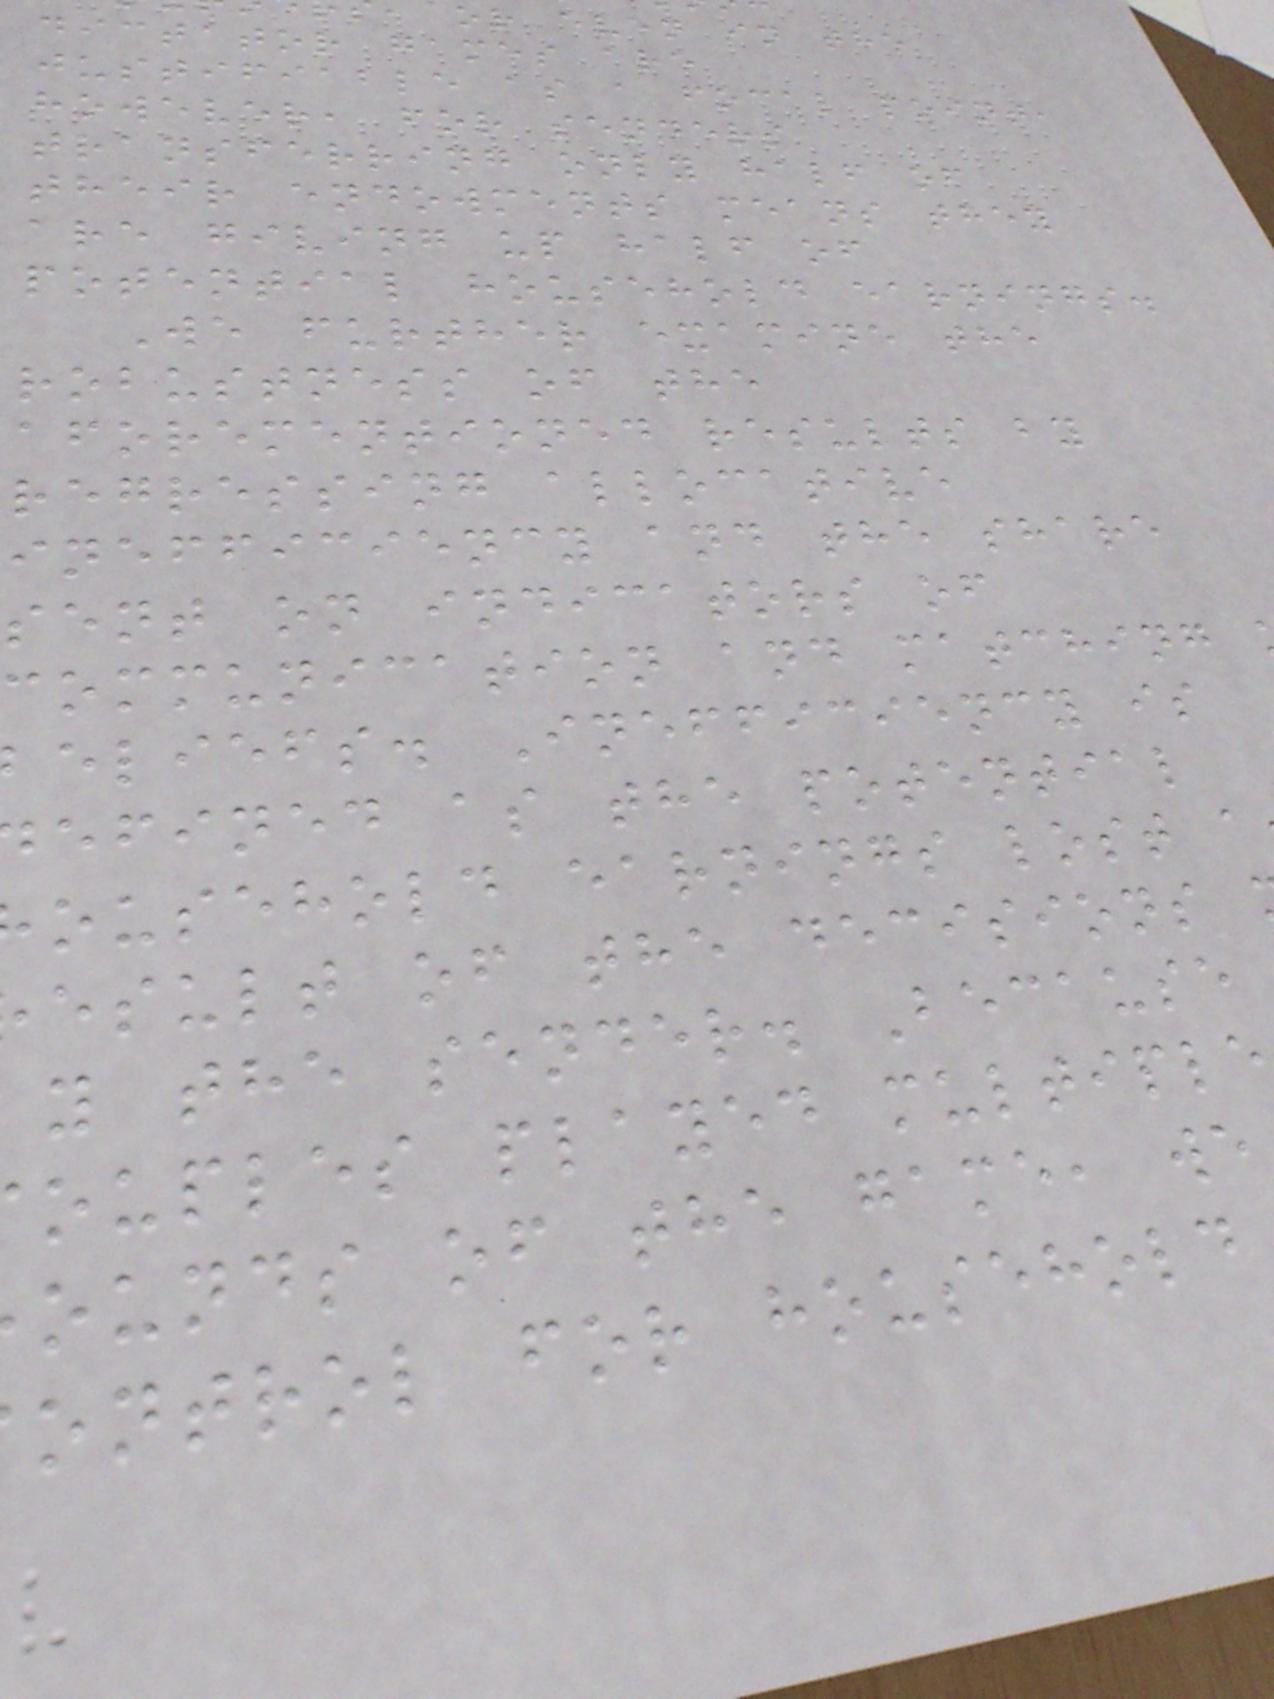or even in the
dictator games are
justifiable as a focal point,
however, for senders
transferring only half of
their endowments means they
are giving up half of
potential household earnings.
We further examine the
robustness of the
aforementioned results by
regressing allocative
inefficiency and the share
sent on indicators of
communication and matching
eliefs. Inefficiency is
efined as the potential
ousehold earnings lost a
esult of the decisions
y the sender. Because
ouples played multiple
ounds of the game, we
ontrol for household
